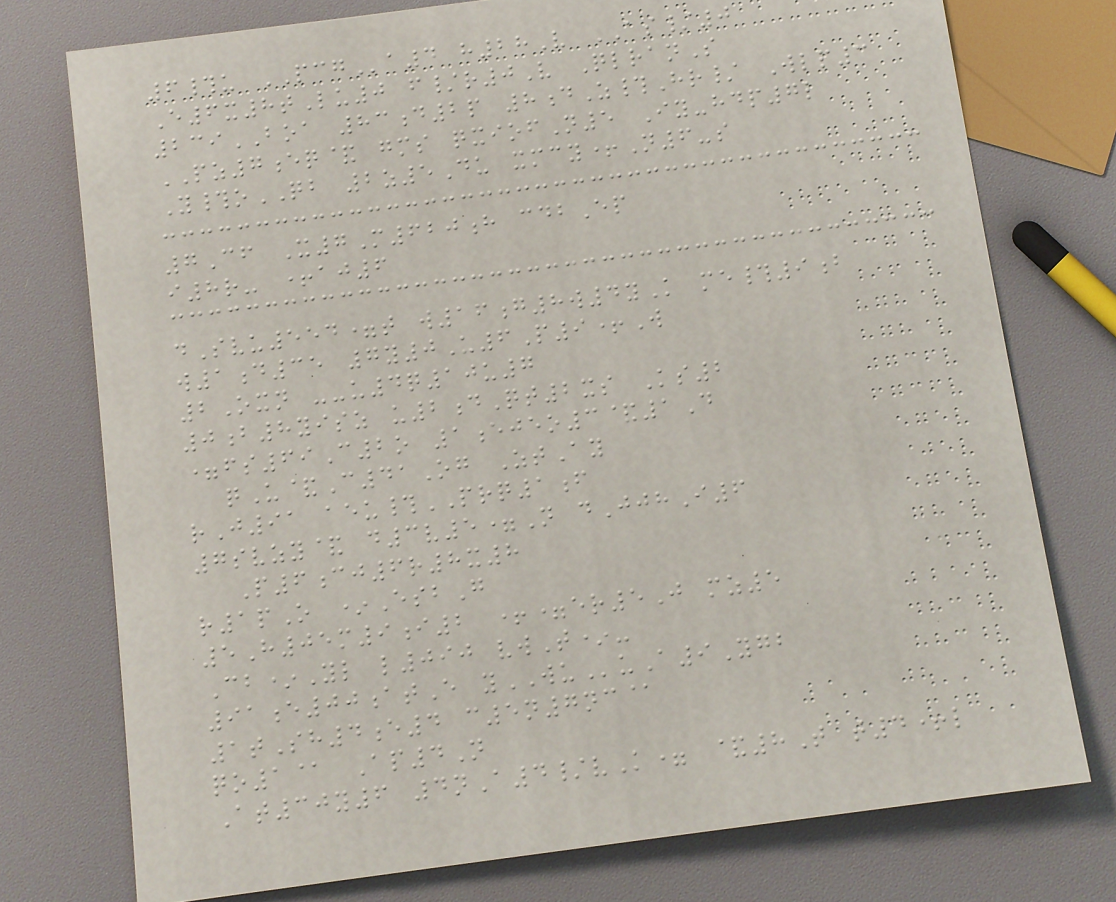6#u PCGa4 h28V AS/0
E6x8tLu0 f/r0V QlranS
239BOA 83d2p 8dZ#Hr/ Wlp3
PZ7eq& gms qxiofN5 Iy-hdp7l
Y#oQB 2z5Du xmcy+N6-s
7Cf X7M620h cdbEp
i8r- +aj6
dSvu554=t w16g8w4yK me#9b
w1d35 7y0U6P9+W
2Oxn --u4q10u7
0b8yisz u2dQt2xs Ks2
=fs69C2o 1ejeo3&1D
qU&C41Og ZtAy
rJ91 aeu#PRQ1f
7svzy& d3v5=N dJjhI6
P6cj6r8x8
r1pO *EsbG
5H05m9i2 +=er5J mz5
Cb*Yl l090 vwT*-
91e00atE yWUuA9Ygb
1tSh4e4 c5n7nc@
qo1@ Ap4N
At30y6 4nA4/vK= &8T t4+l
